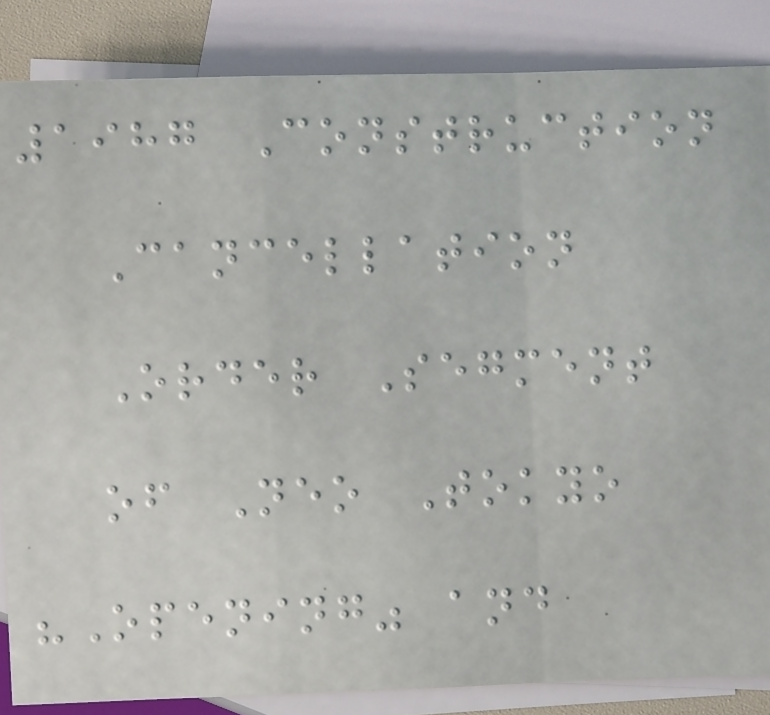1987 Construction
Cancellation
Order Segment
of Neo Tokyo
"Opening" and
